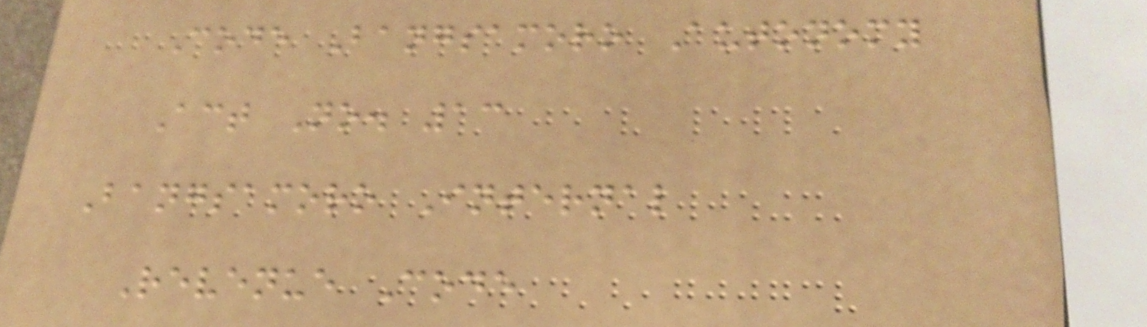Code Bangsamoro Autonomy
Act No. 13
Bangsamoro Internal
Revenue Code
